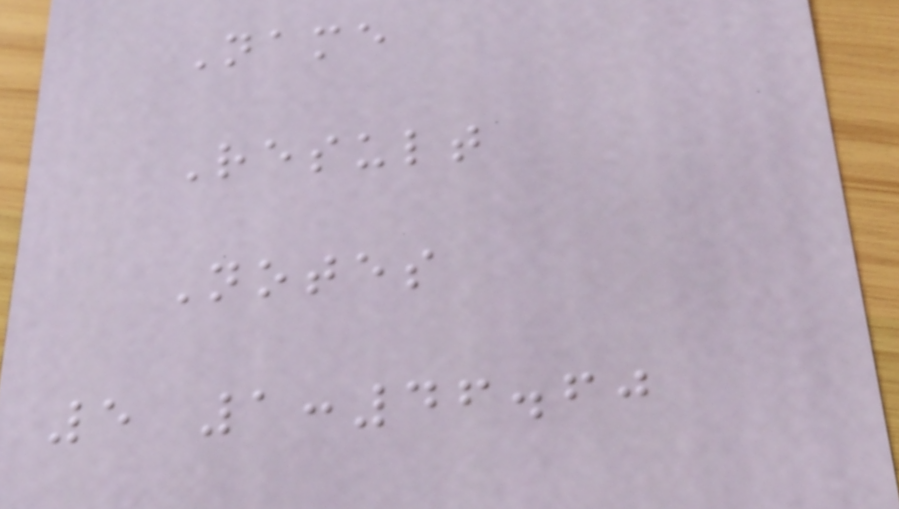Name
Result
Notes
5 1:46.60
